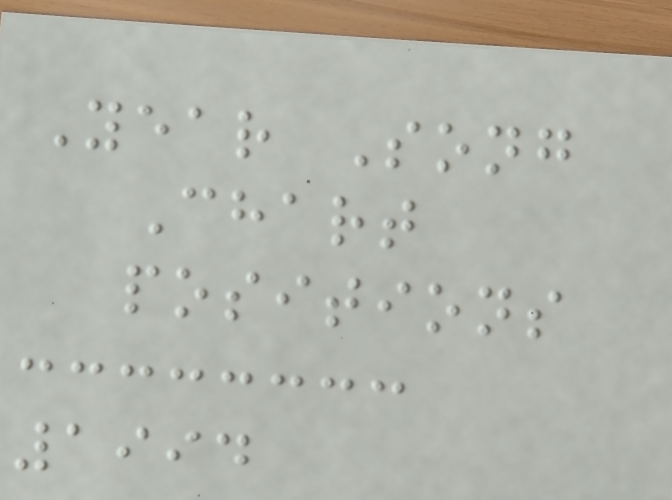Year Song
Chart
positions
1994
